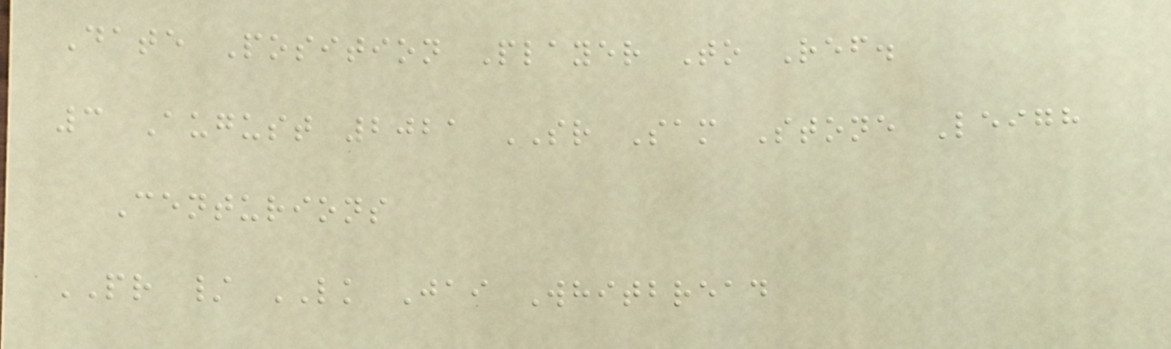Date Position Player To Ref.
3 August 2021 SR Sam Stone Leigh
Centurions
PR / LK Jai Whitbread
